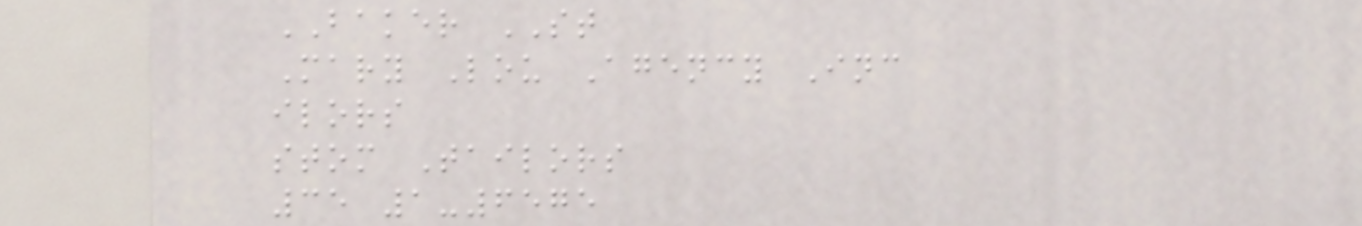BAKER ST
Mary Lou Agency Inc
ilors
stom Tailors
35 1-6575
